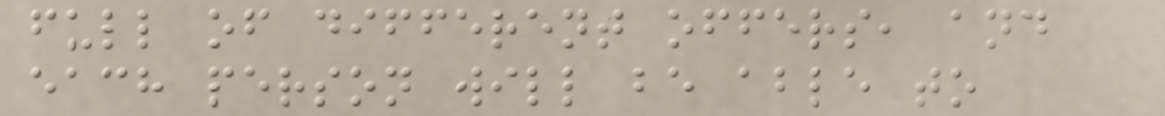full of different offers, and
each person will be able to
